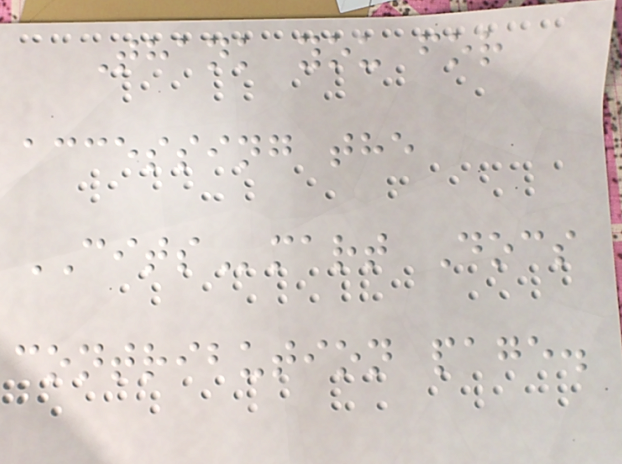Thank you for
accessing the
CITSmart Docs
contribution page.
